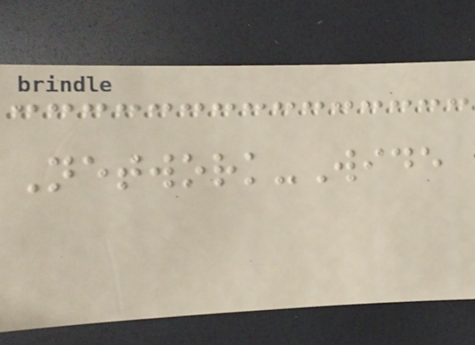Network-Wide
